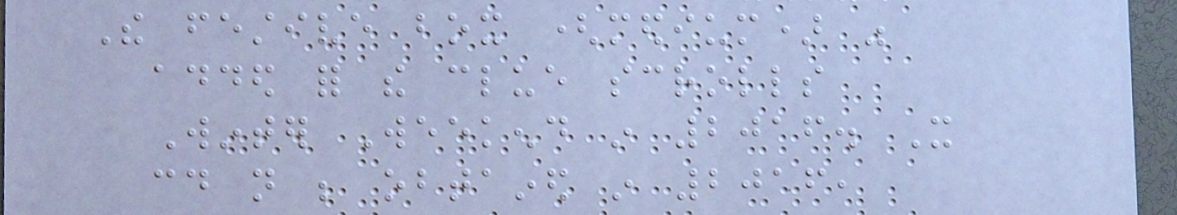The festive box (medium) was
added for the clue scrolls
Winter Weekend in 2016. It
could not be obtained in 2016,
